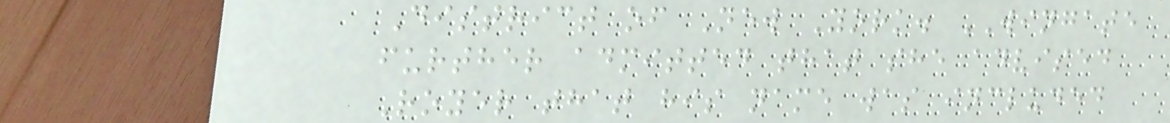District of New York. WINGATE
further admitted that she advised
Royer that his name was included
